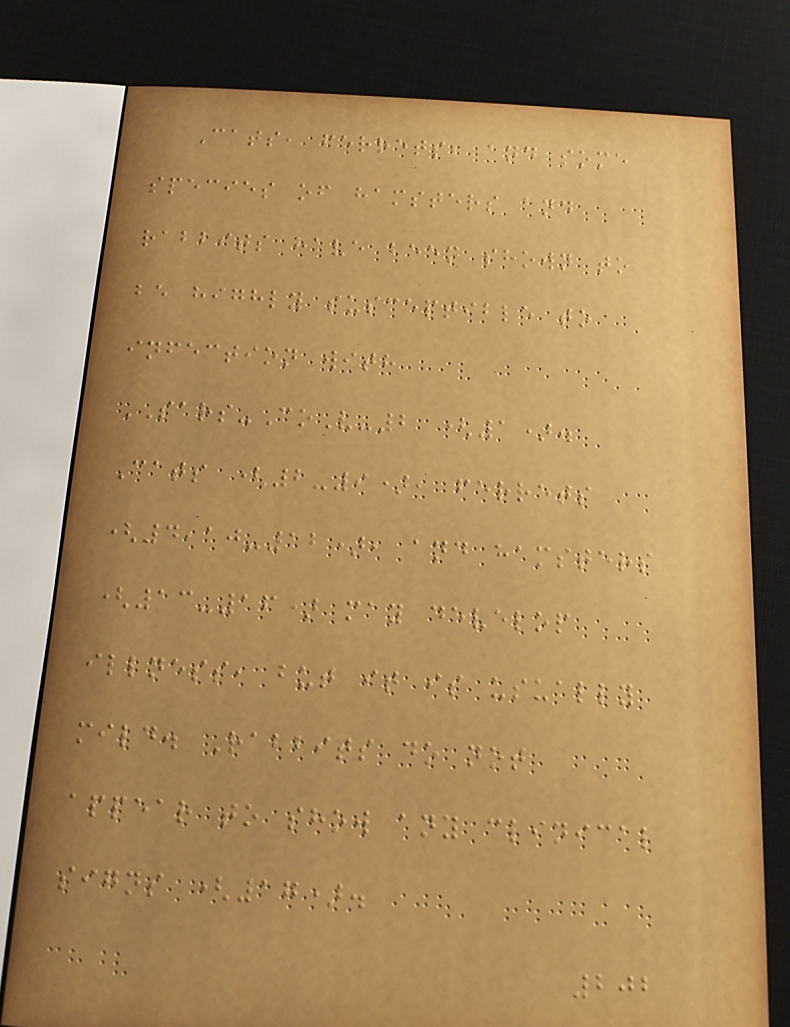Cats, ferrets, and some
species of hamsters and
rabbits have been shown to
be highly susceptible to
infection with
SARS-CoV-2 (1).
Cats (2-9), ferrets
(4,10-12), and hamsters
(13-16) may develop
illness, but it is usually
mild. Rabbits do not
appear to show any clinical
signs (17).
202
